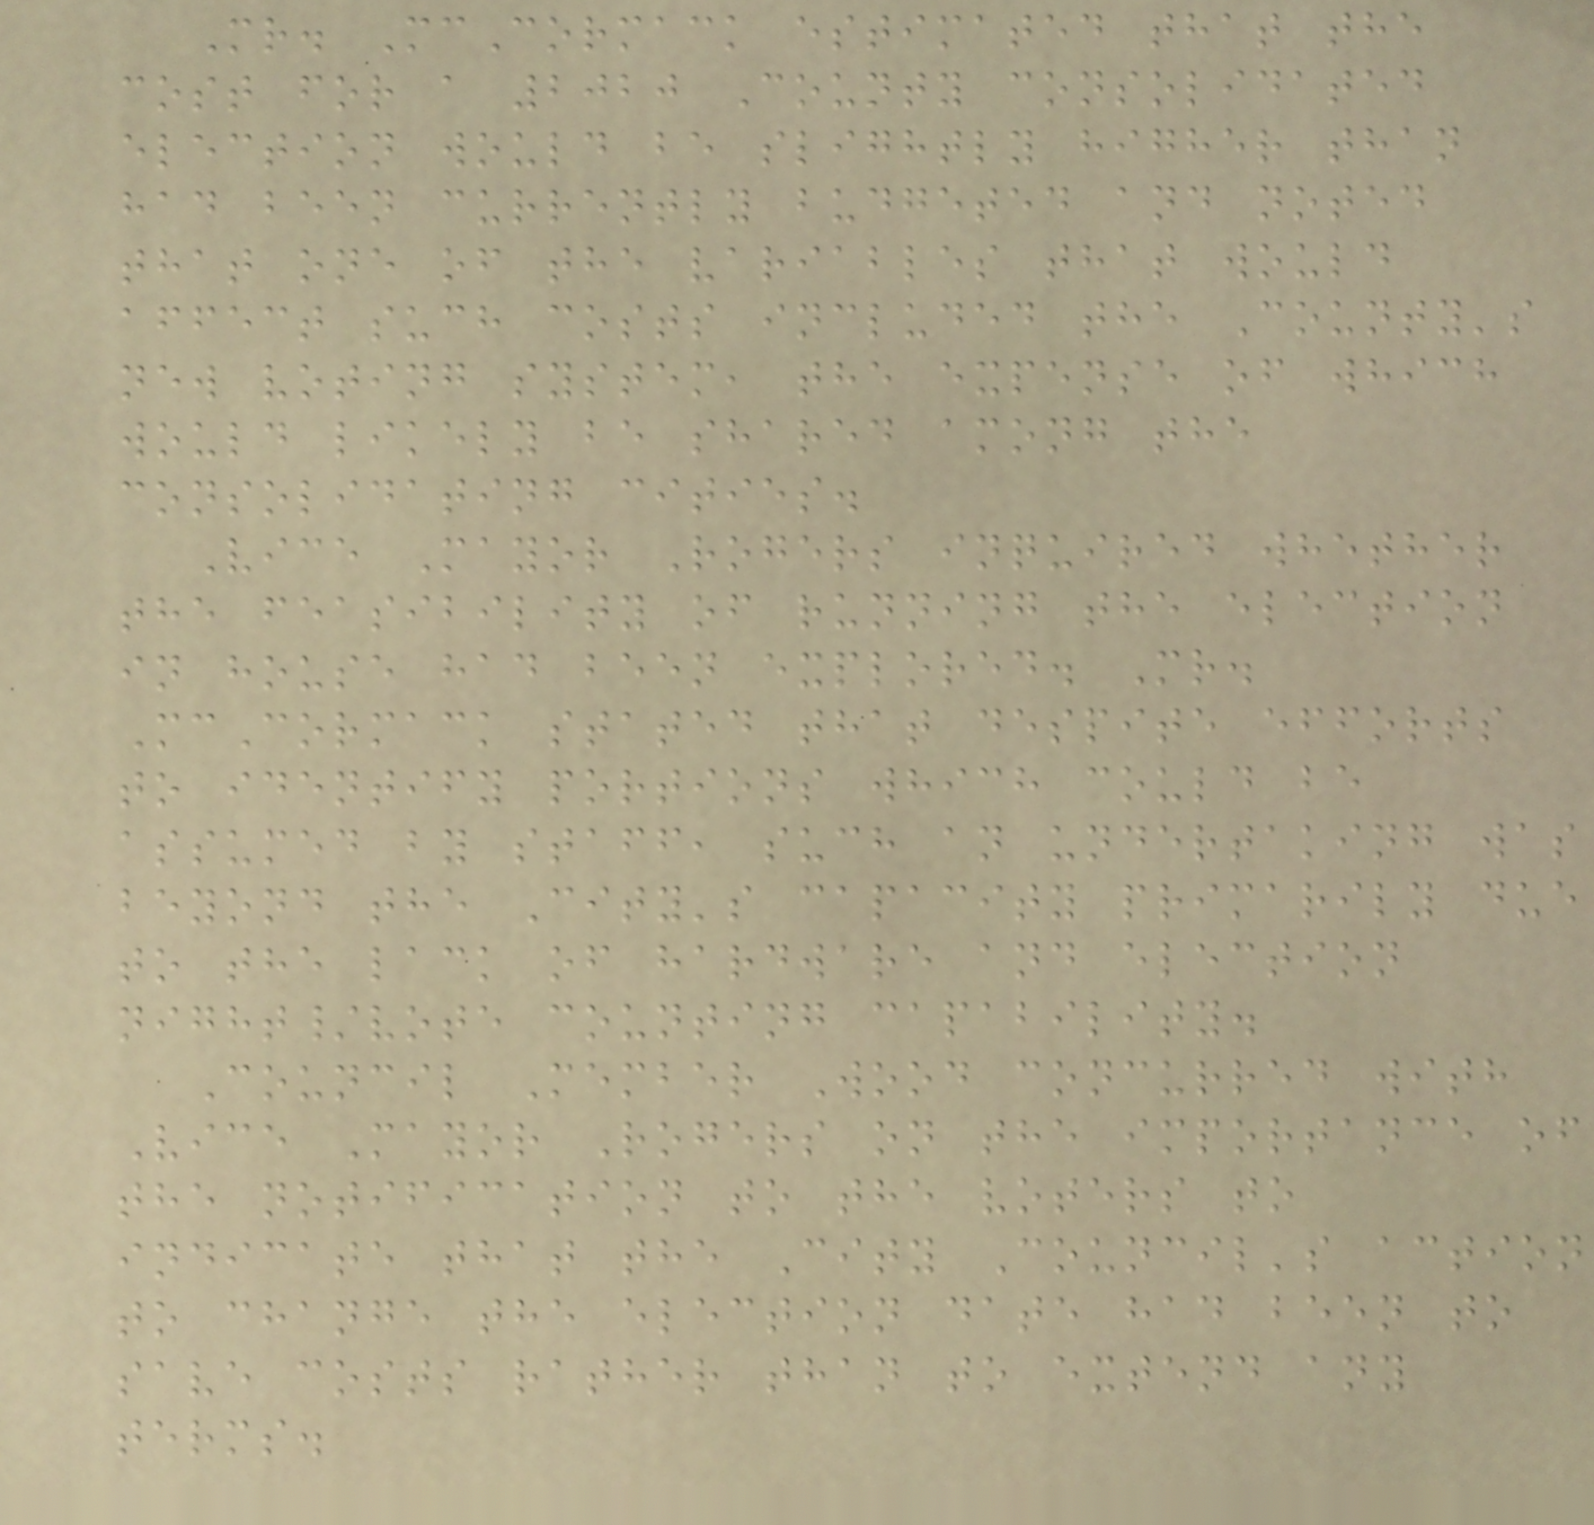Mr. McCormack estimated that the
cost for a 2020 County consolidated
election would be slightly higher than
had been currently budgeted and noted
that one of the variables that would
affect such costs included the County's
new voting system, the expense of which
would likely be shared among the
consolidating cities.
Vice Mayor Rogers inquired whether
the feasibility of running the election
in house had been explored. Mr.
McCormack stated that despite efforts
to identify portions which could be
assumed by staff, such an undertaking was
beyond the City's capacity primarily due
to the lack of hardware and election
night/vote counting capability.
Council Member Wood concurred with
Vice Mayor Rogers on the importance of
the notification to the voters to
indicate that the City Council's action
to change the election date had been to
save costs rather than to extend any
terms.
